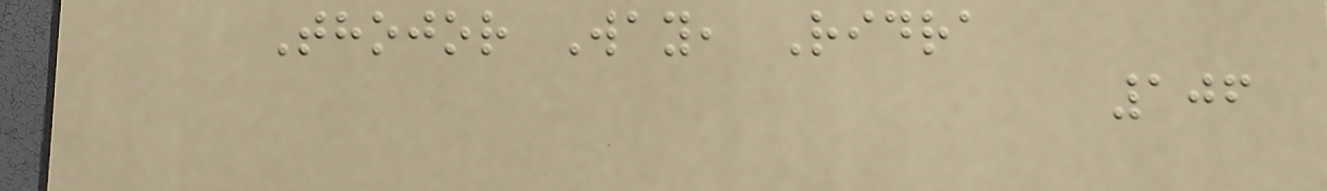Thojor Way, Ridra
106
